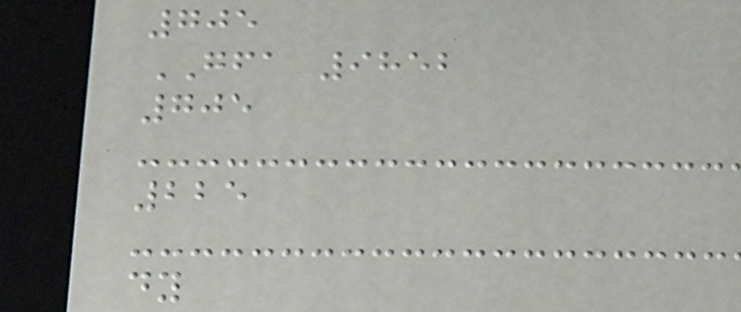705
GFA 9852
705
225
dy
